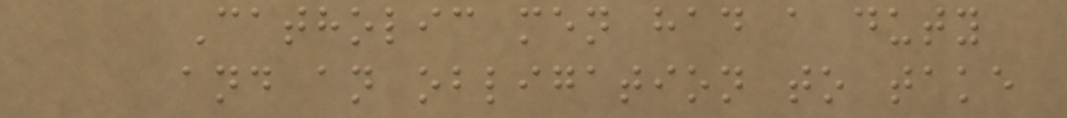Catholic men had a duty
and an obligation to take
